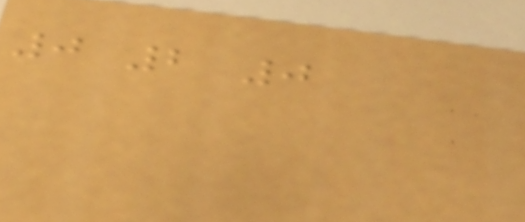0 2 0
